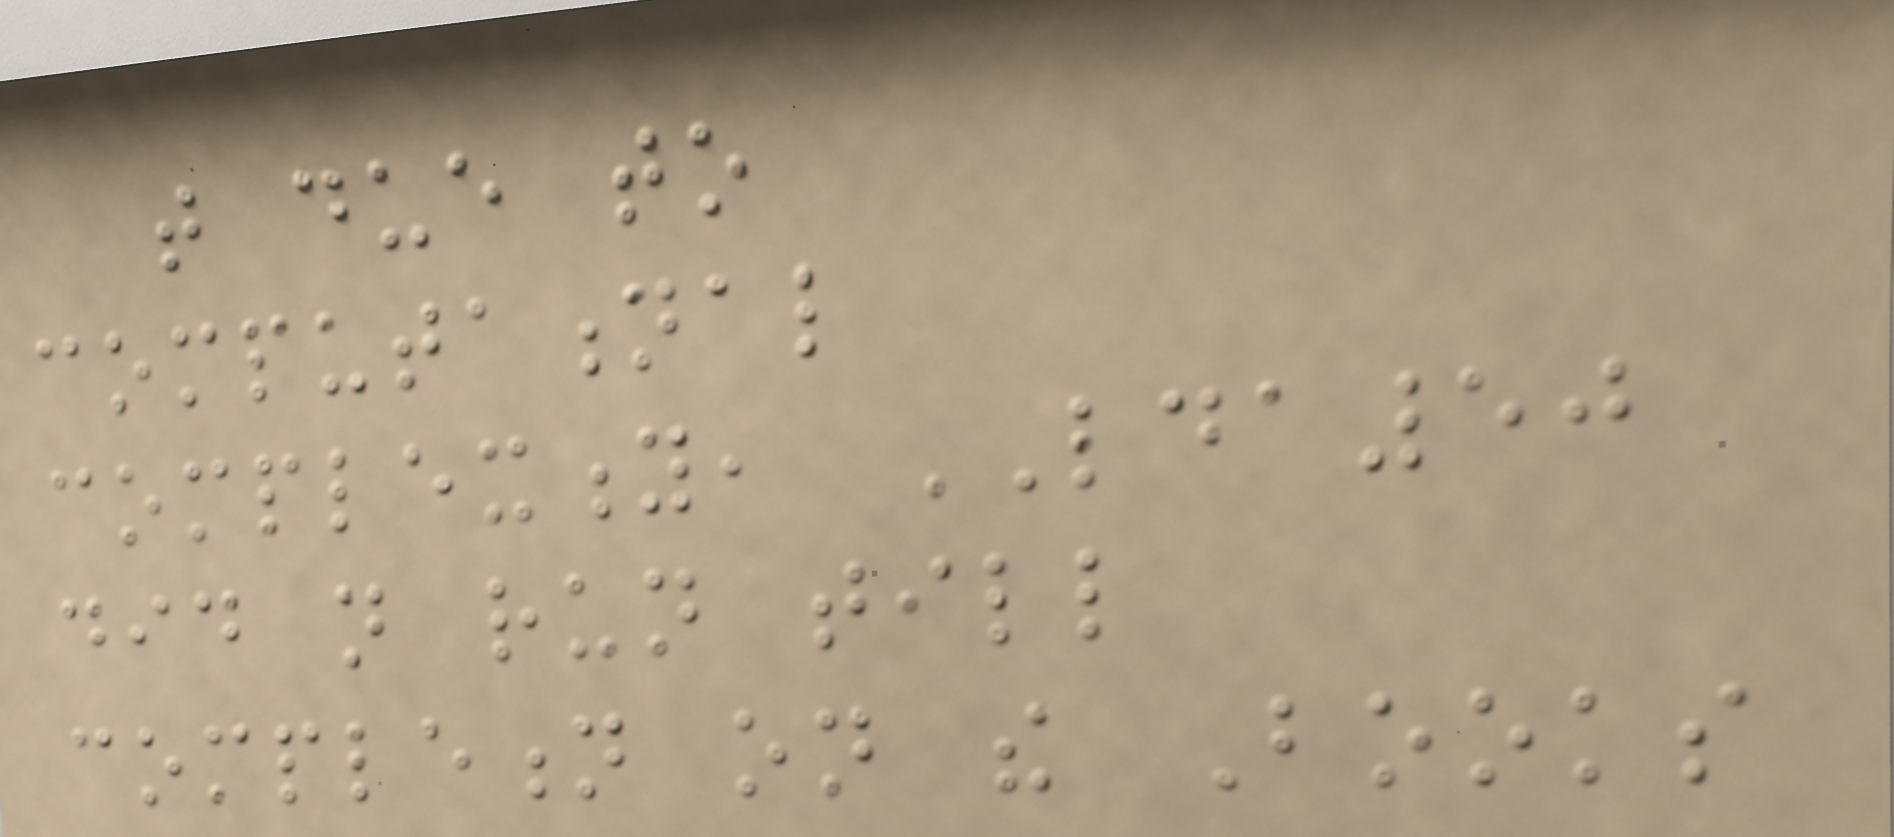that due to
computational
complexity, LDA50
did not run till
completion on the Books
